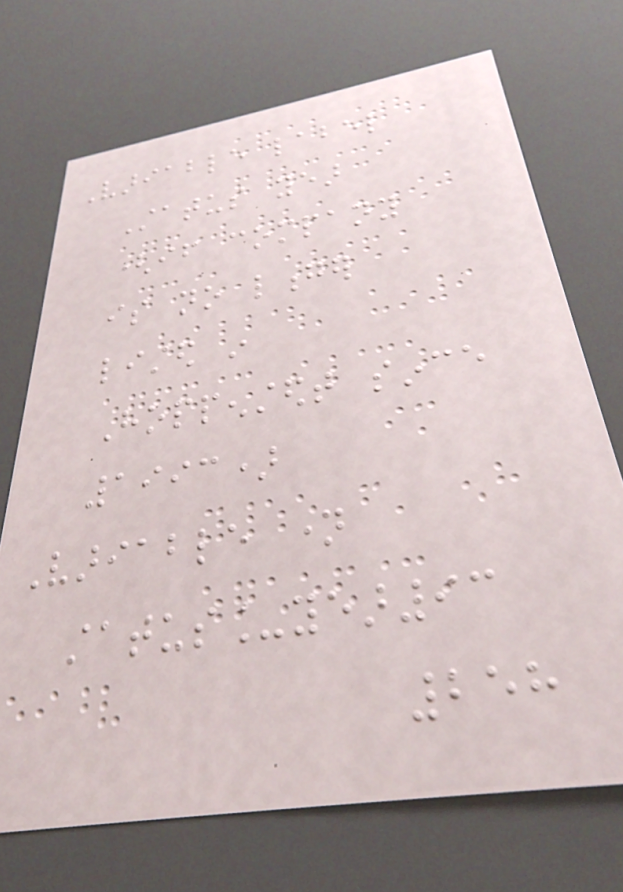Variable label
Status year
(if company
is no longer
listed in
Hoppenstedt since
1993)
Variable name
status_year93
258
